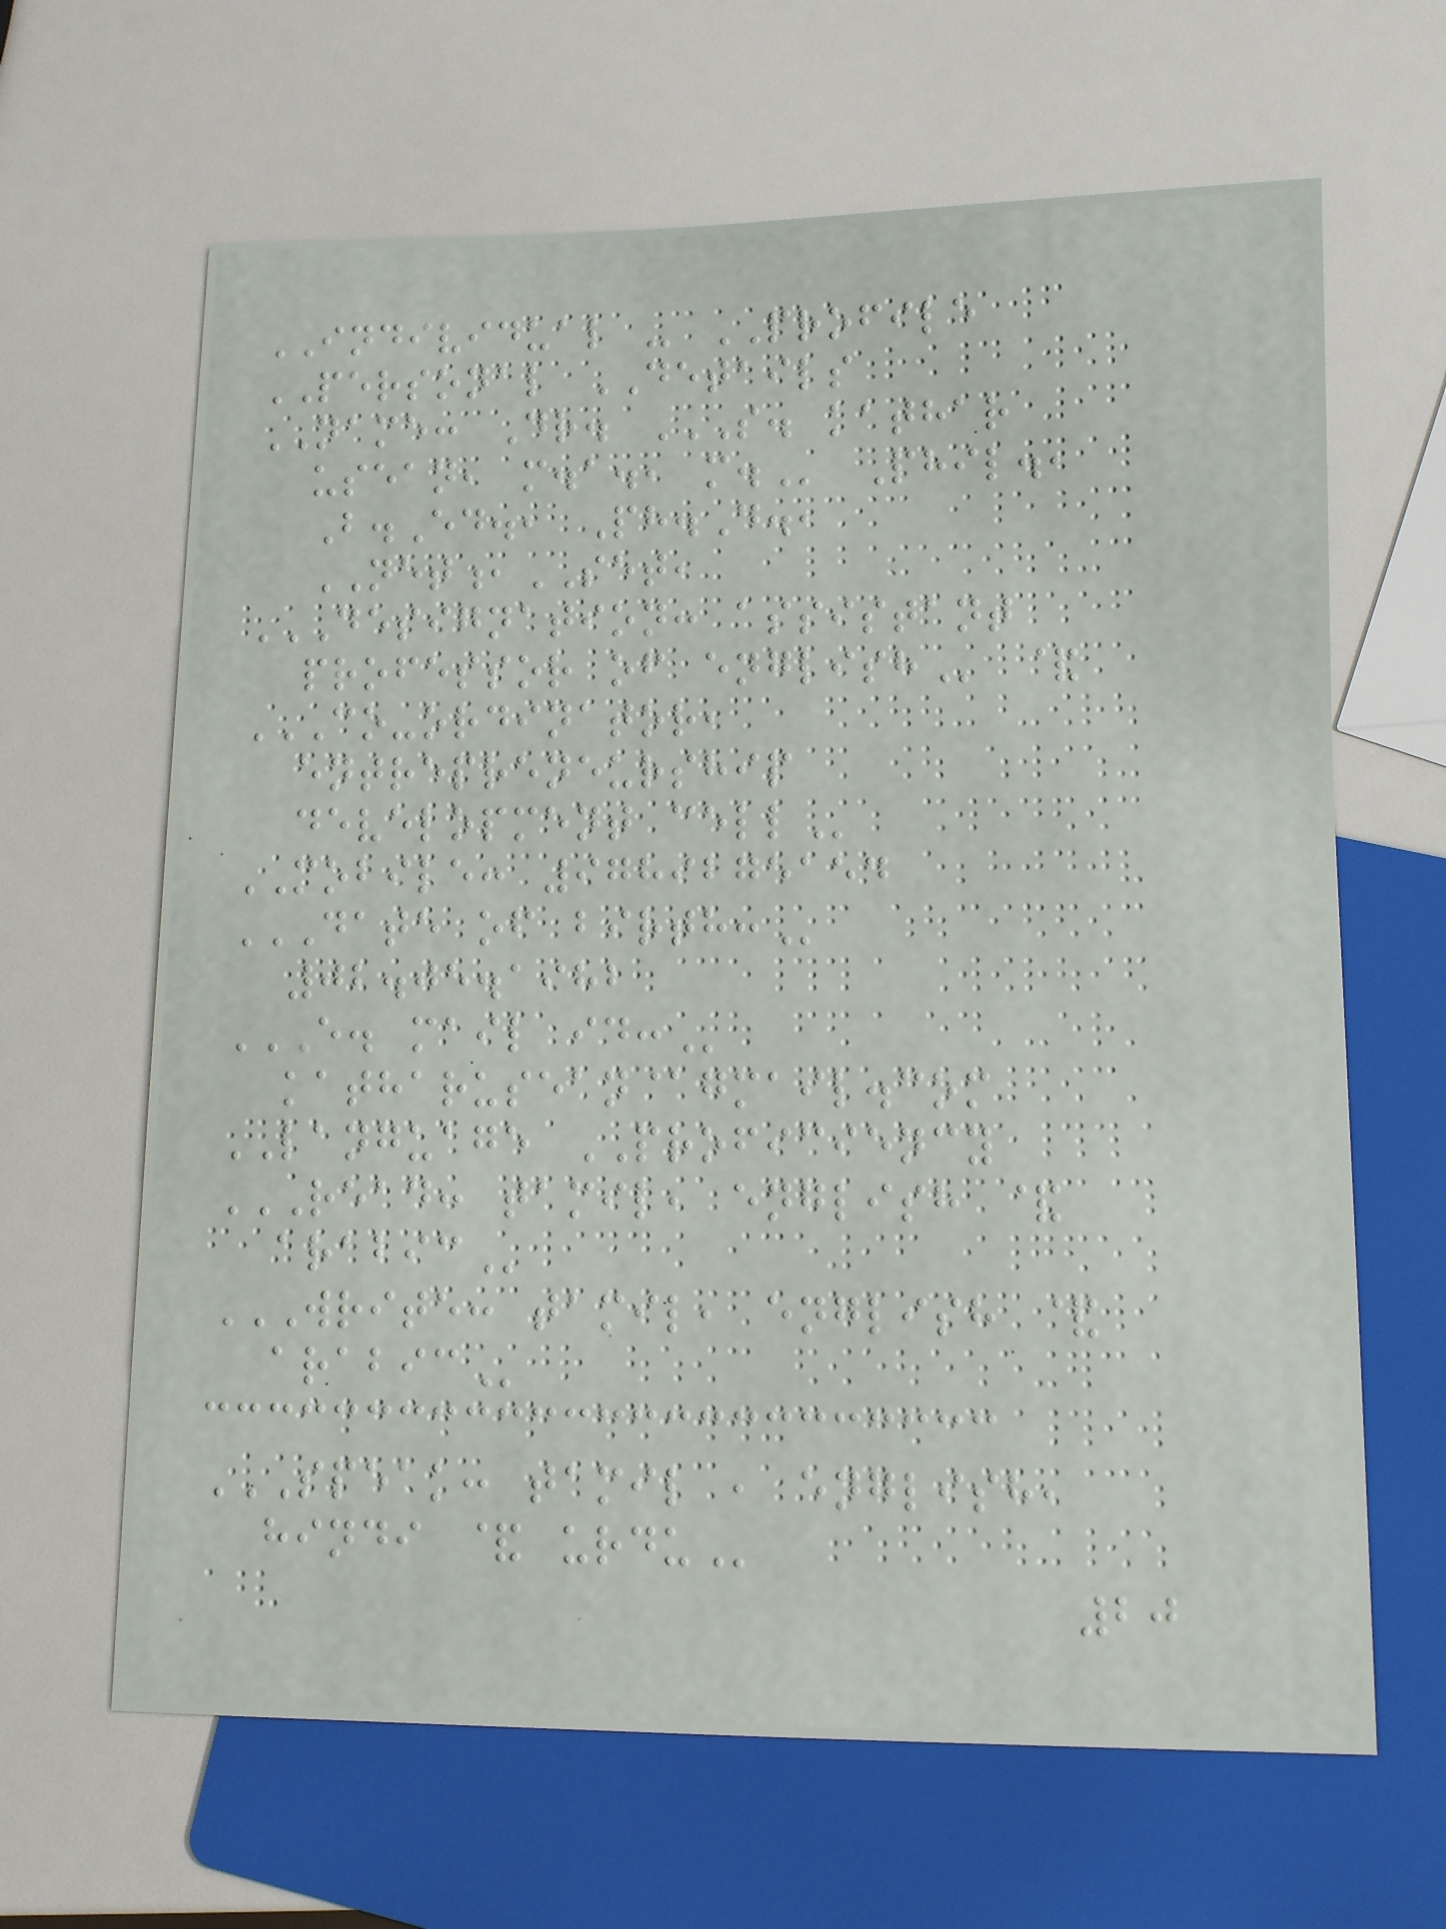INDIVIDUAL - PROFILE
PERSONAL DETAILS
NAME: Dr. S. KATHAR
USEAN, M.A., M. Phil.,
B.Ed., Ph.D.,
NET,SET,
DESIGNATION: ASSISTANT
PROFESSOR OF ENGLISH &
CO-ORDINATOR,
ENTREPRENEURSHIP
DEVELOPMENT CELL
MOBILE: 9789275154
DATE OF BIRTH:
02.05.1982
E. MAIL ID:
katharusean@gmail.com
LANGUAGE PROFICIENCY
READ: TAMIL, ENGLISH &
ARABIC
WRITE: TAMIL, ENGLISH &
ARABIC
SPEAK: TAMIL , ENGLISH,
HINDI & URDU
20
